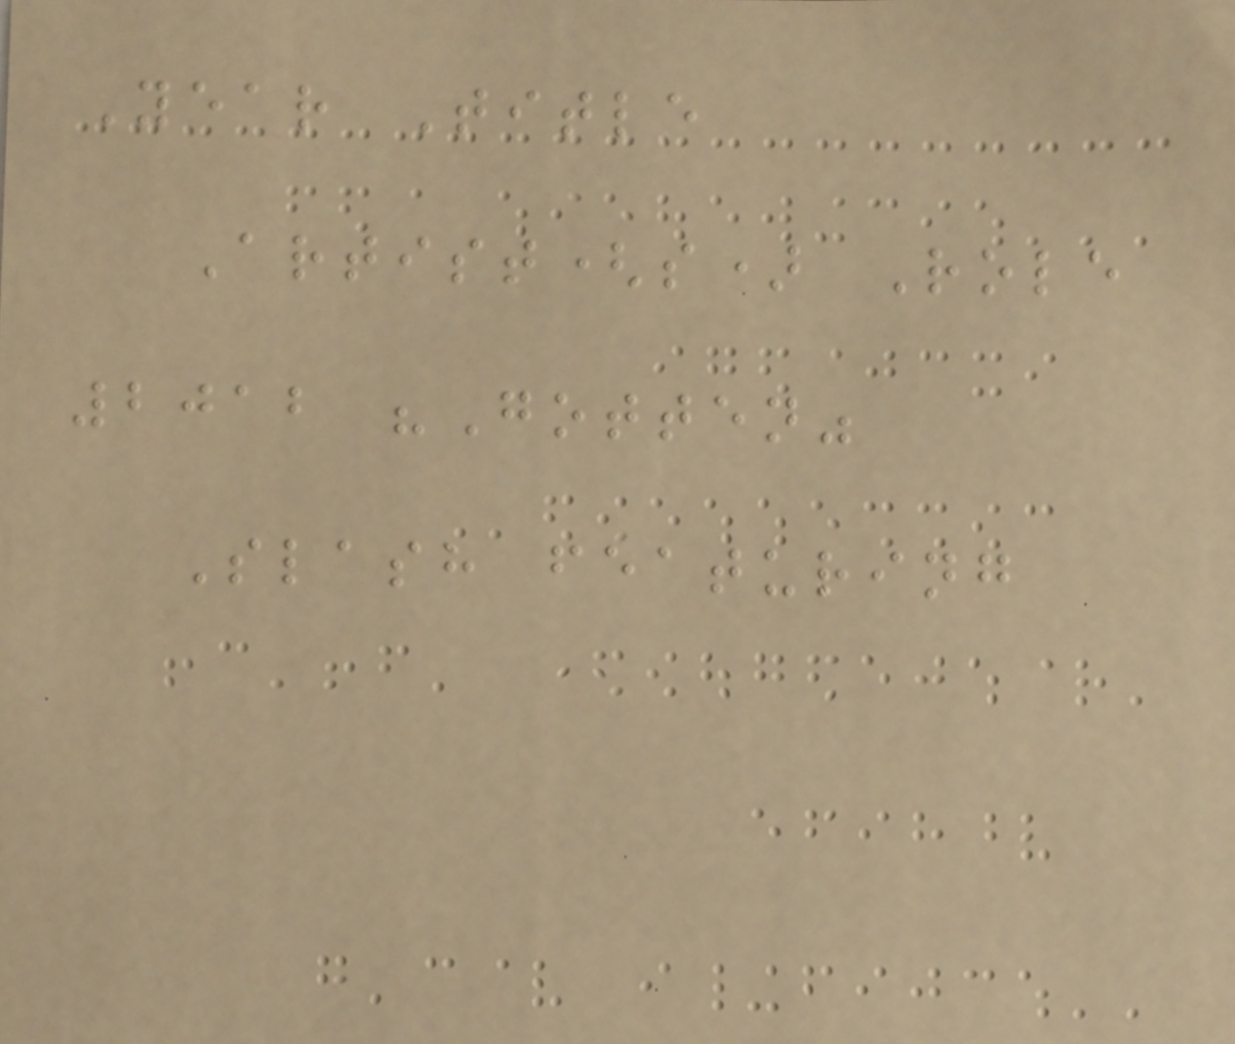Year Title
Artist(s) Role
2012 "Gotten"
Slash featuring
